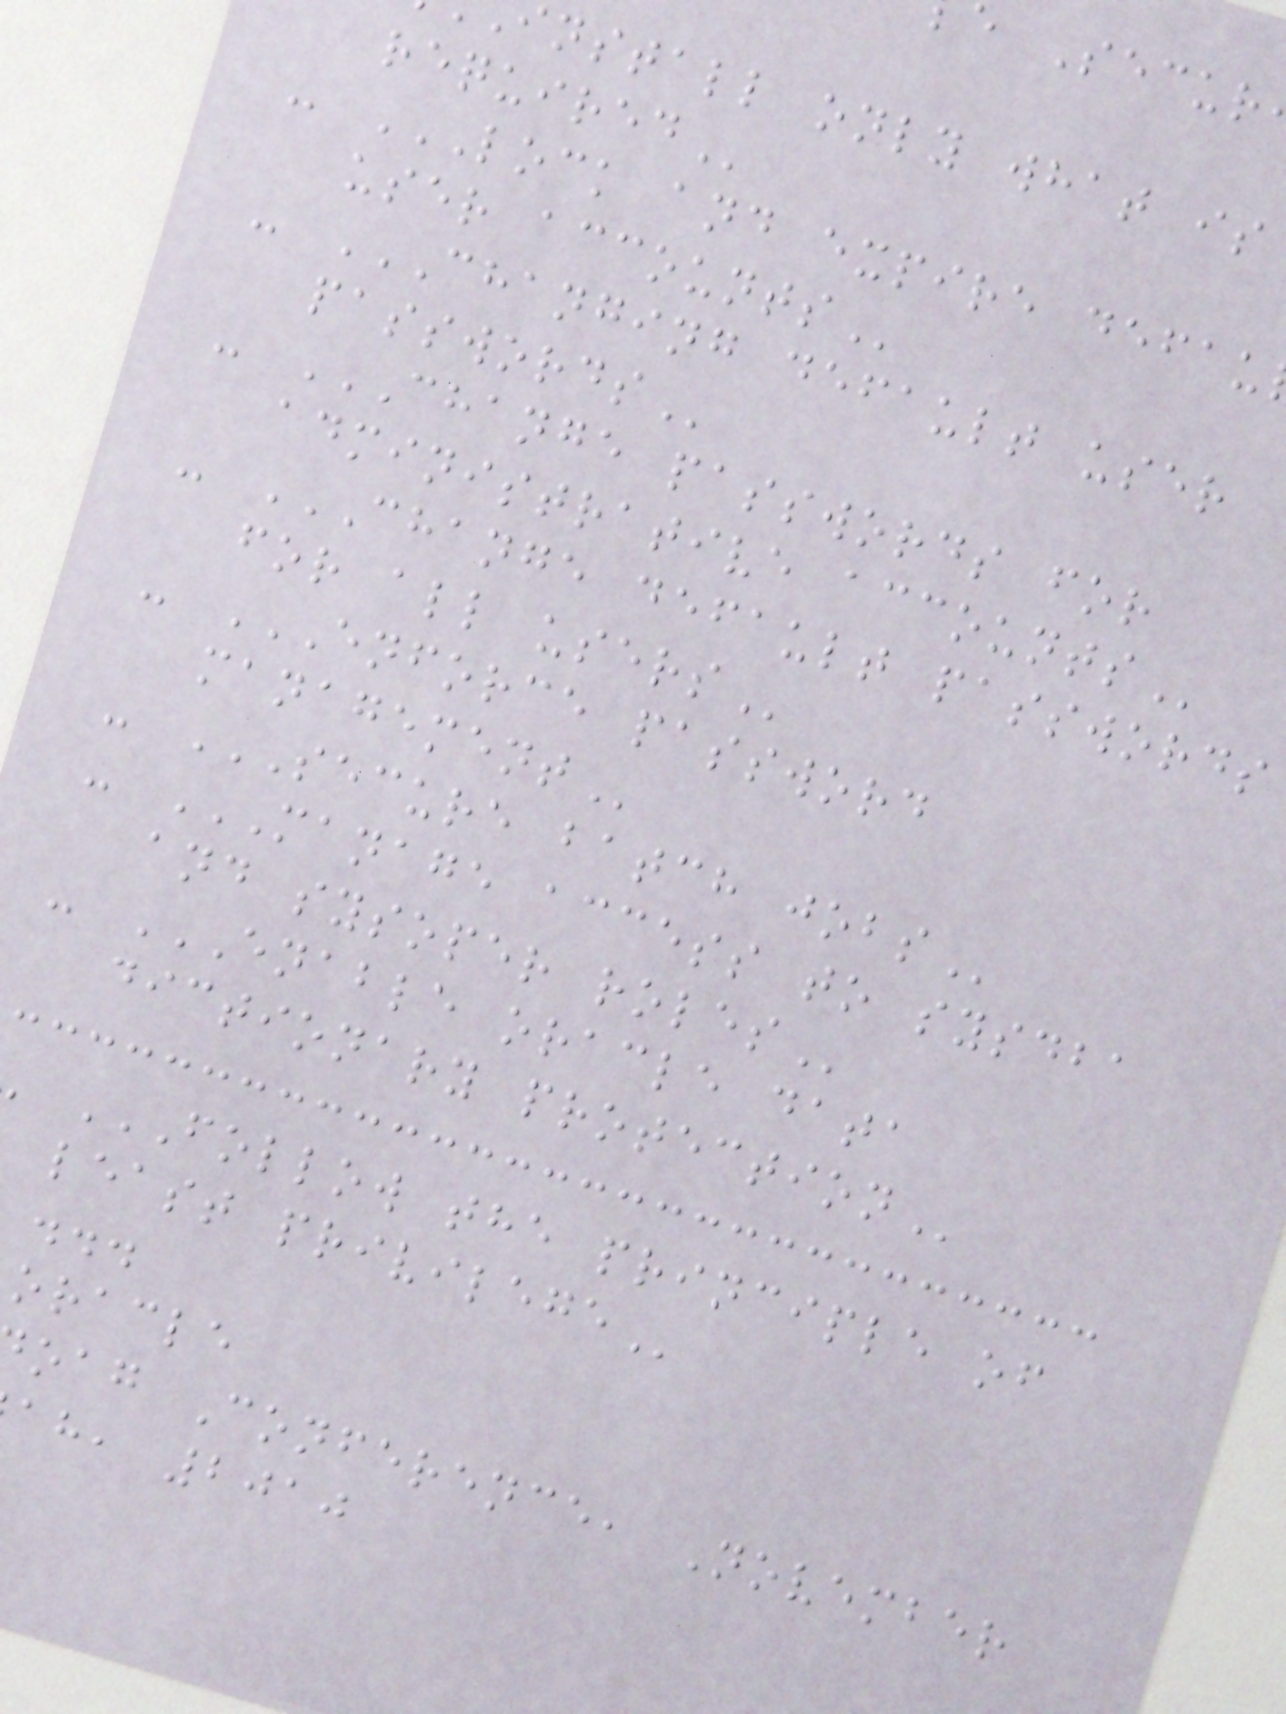e Secur
nstall only what is
user
- CHANGING DEFAULT USER
- CHANGE PASSWORDS FOR
administrative
- CHANGE DEFAULT PASSWORDS
for all
- ENFORCE PASSWORD
- SECURE BATCH JOBS
- MANAGE ACCESS TO SYSDBA
and sysoper
- ENABLE ORACLE DATA
dictionary
least
oracle
oag Conference, November
ah, 2010
